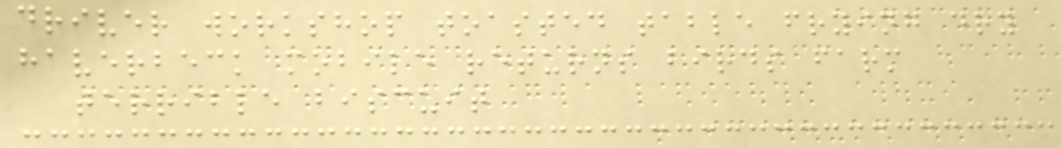driver workshop toasted table frying dry
haverbeck mobile returns birds farm
terrible biscuit
